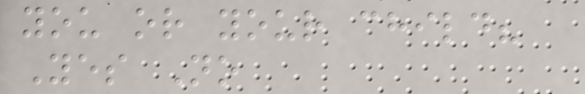you or your child?
Yes No
